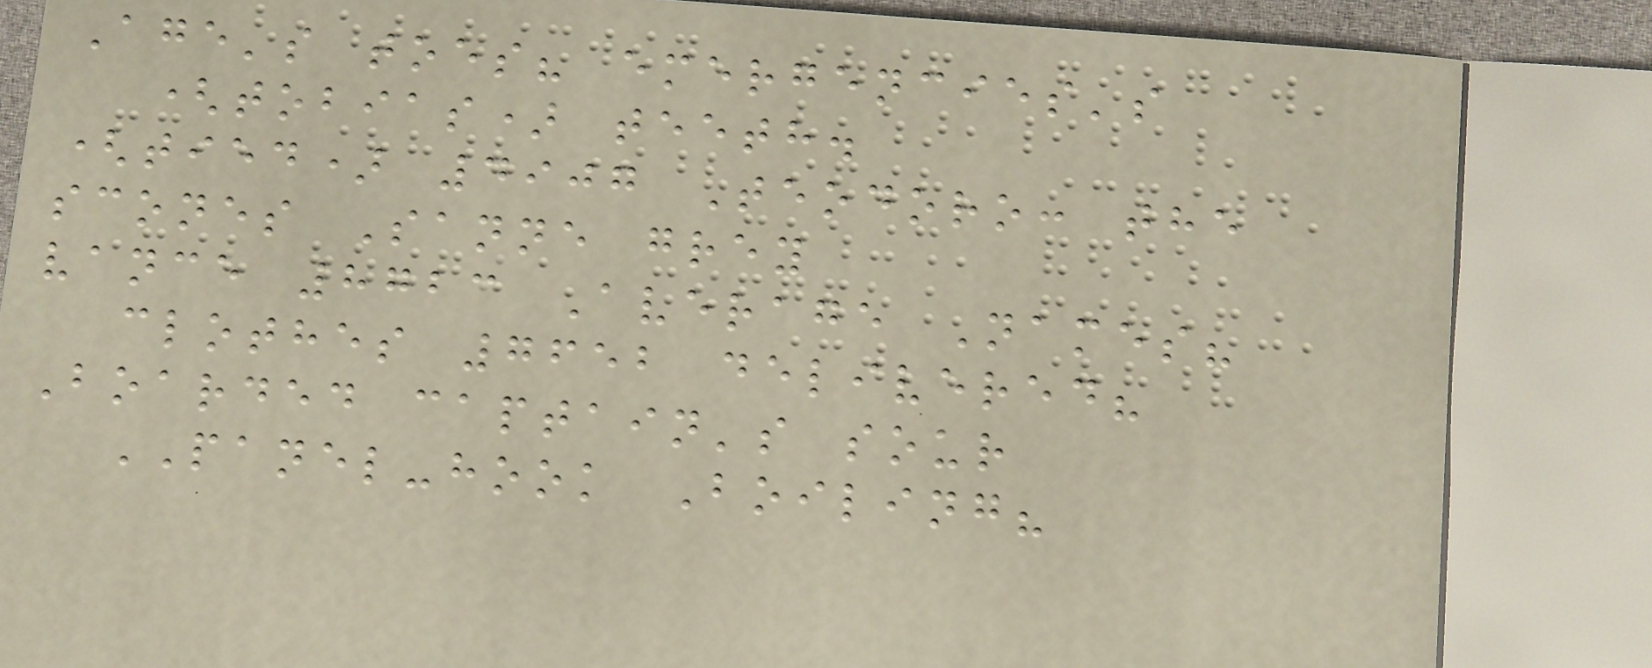Age's toes? emergencies's
(tobias) teeth.
(tied) 4907 Teodoro: the
scones Sanne grey
vance 8723 Average Names?
clothes 7652 delivered?
Boarded captain's sour
PANEL-hook Boiling?
